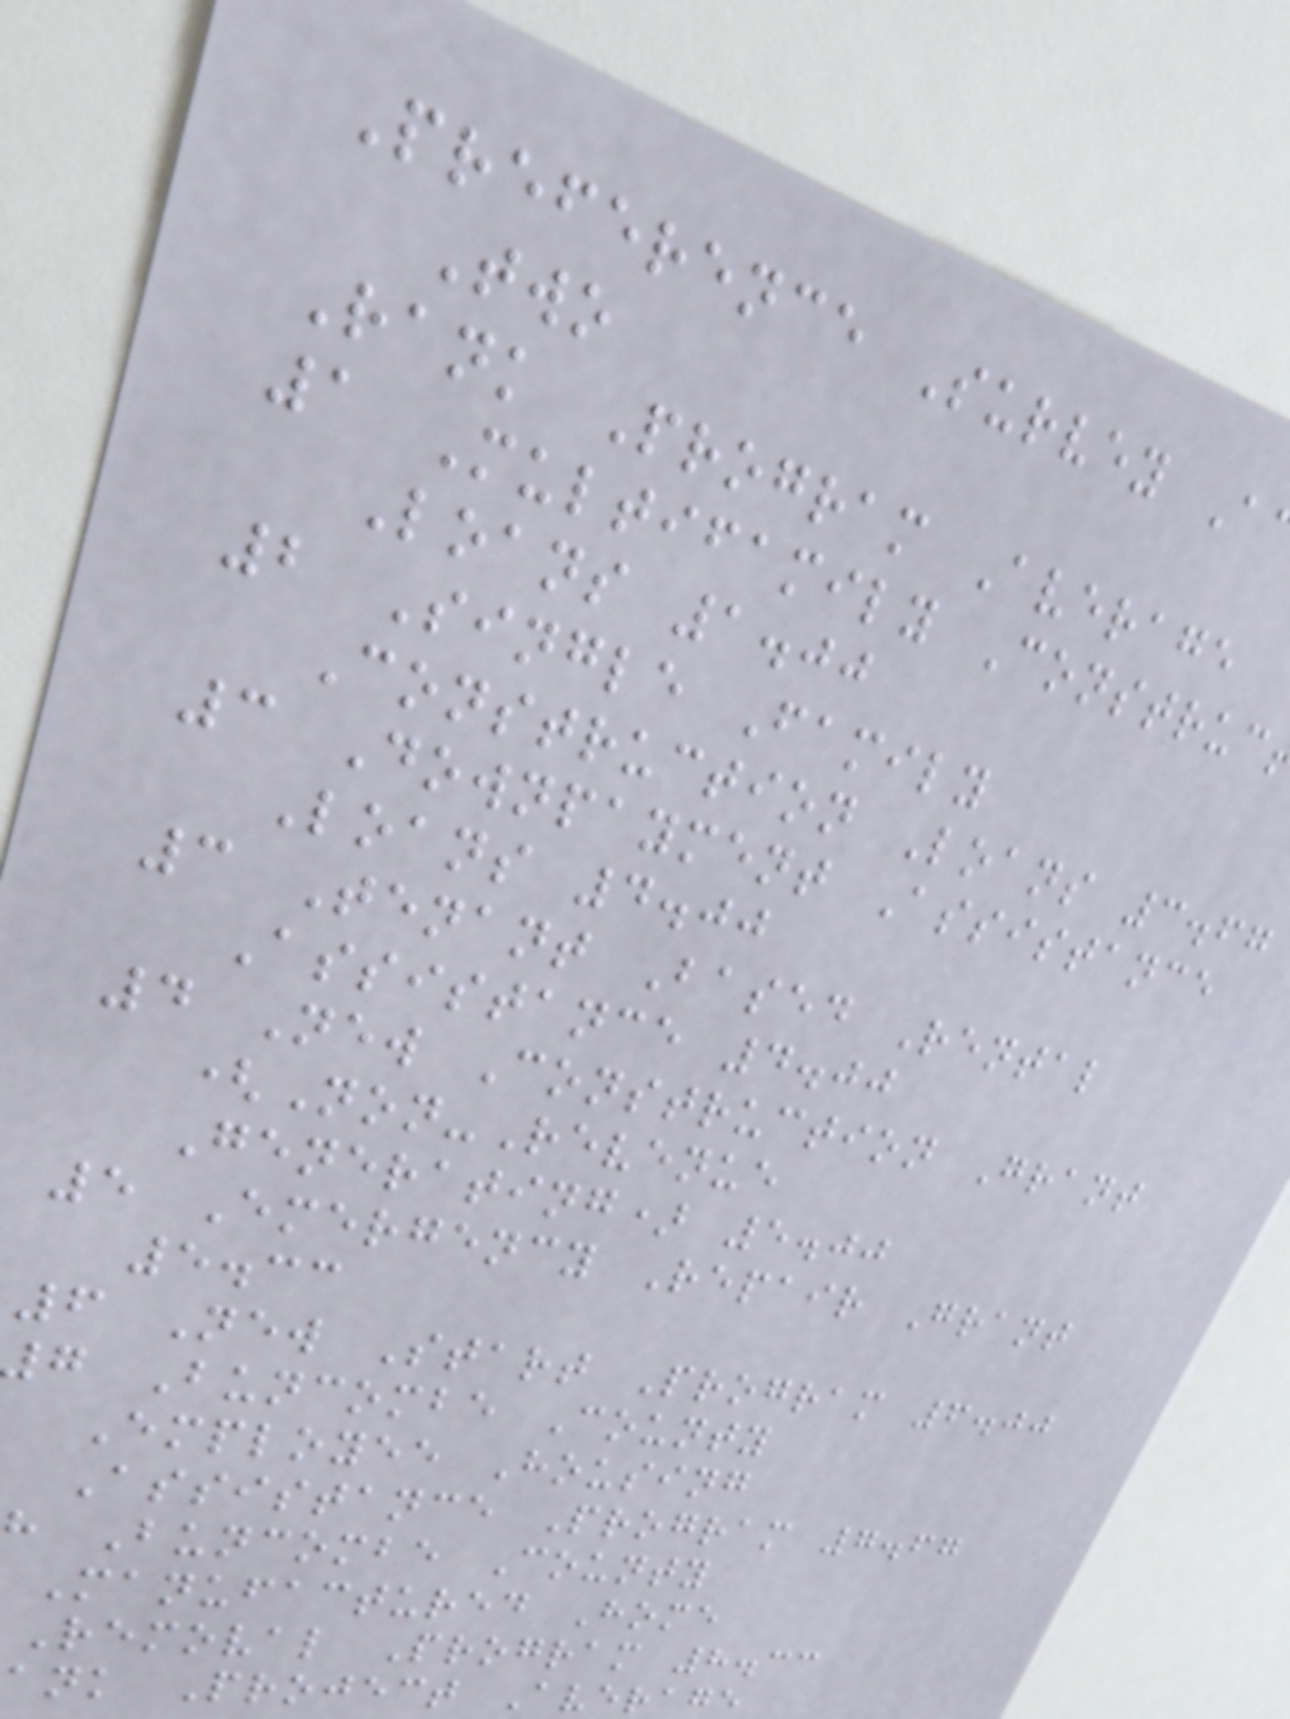Preference Survey A
Two
Rank Program Average
1 Multifamily Construc
Loans 1.00
2 Single Family
Construction Loans 3.67
3 Downpayment Assistance
Loans 4.00
3 Tenant Based Rental
Assistance 4.00
4 New Construction Grant
(Non-Revenue
Generating) 5.00
5 Emergency Repair Grant
5.33
6 New Start Program 6.00
g Buncombe County
Employee Housing
Assistance Program 7.67
h Buncombe County
Manufactured Home
Removal Program 8.33
ank Project Average
